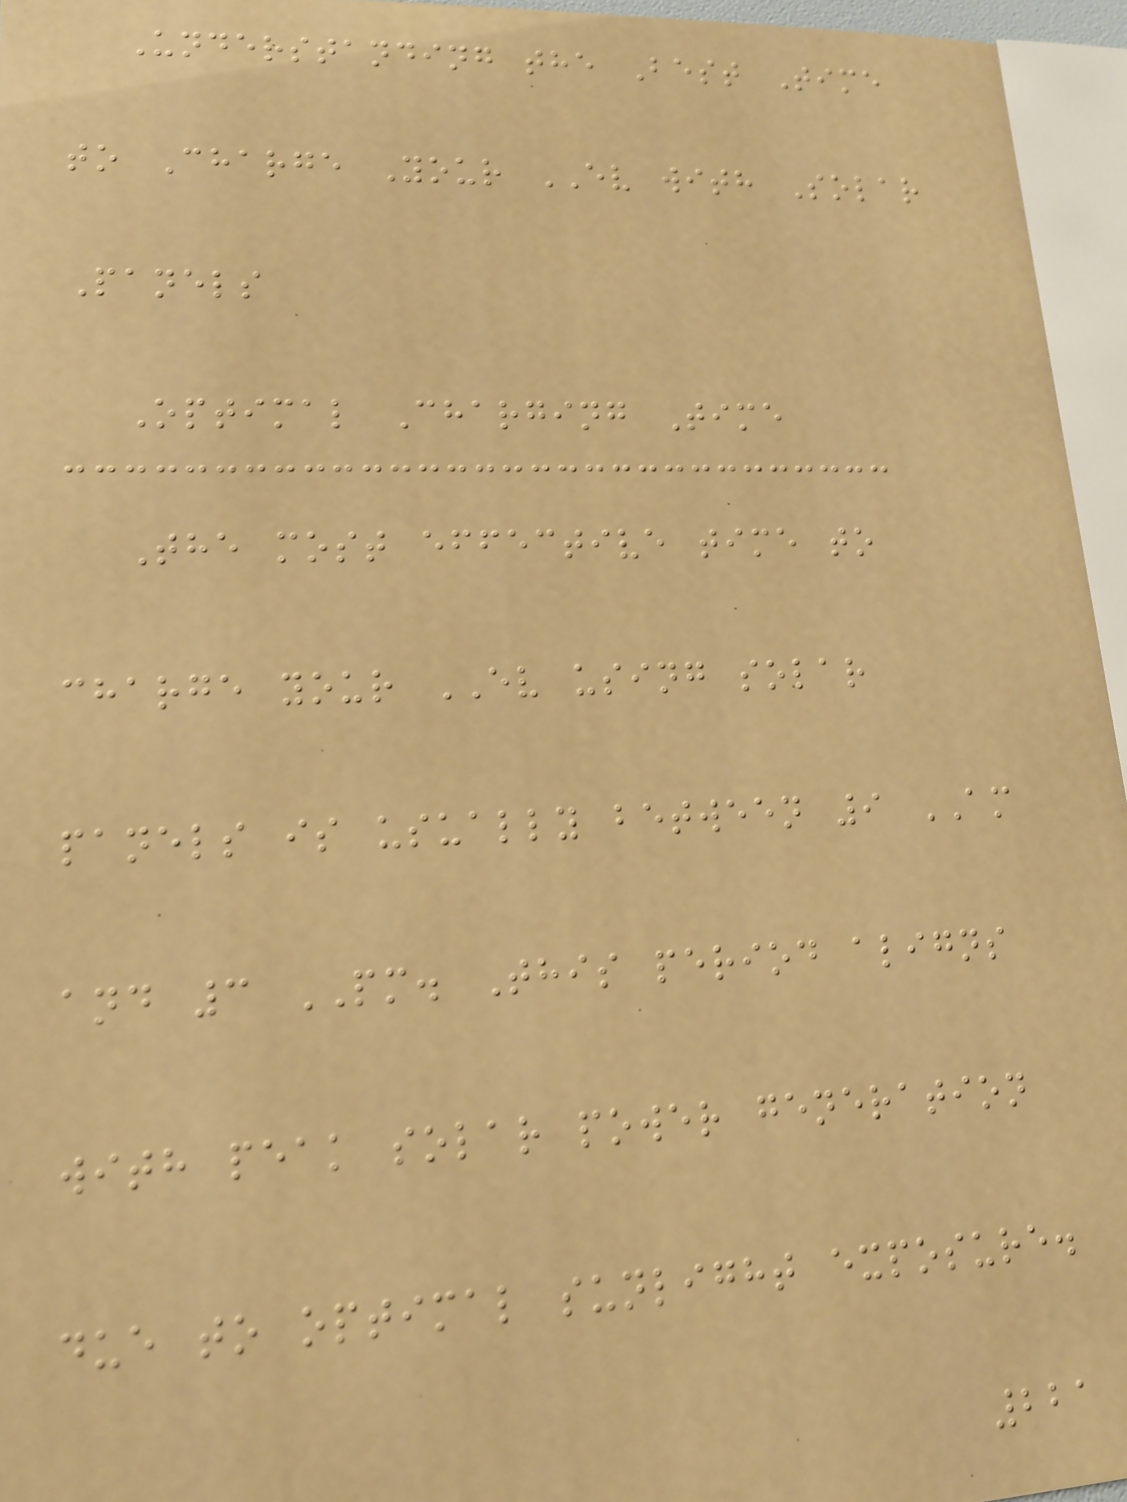Understanding the Best Time
to Charge Your EV with Solar
Panels
Optimal Charging Time
The most effective time to
charge your EV using solar
panels is usually between 9 AM
and 3 PM. This period aligns
with peak solar power generation
due to optimal sunlight exposure.
221
